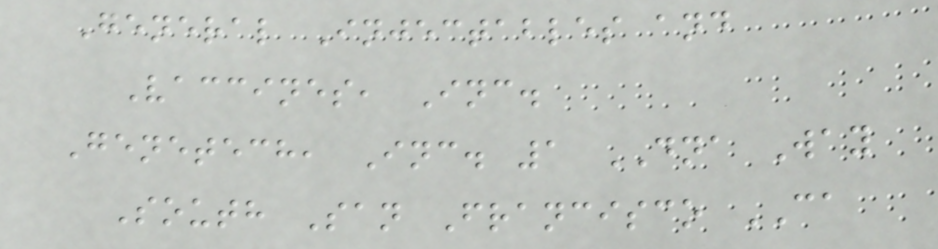General Injectables and
Vaccines, Inc.
Genetech, Inc. 1 DNA Way
South San Francisco CA
